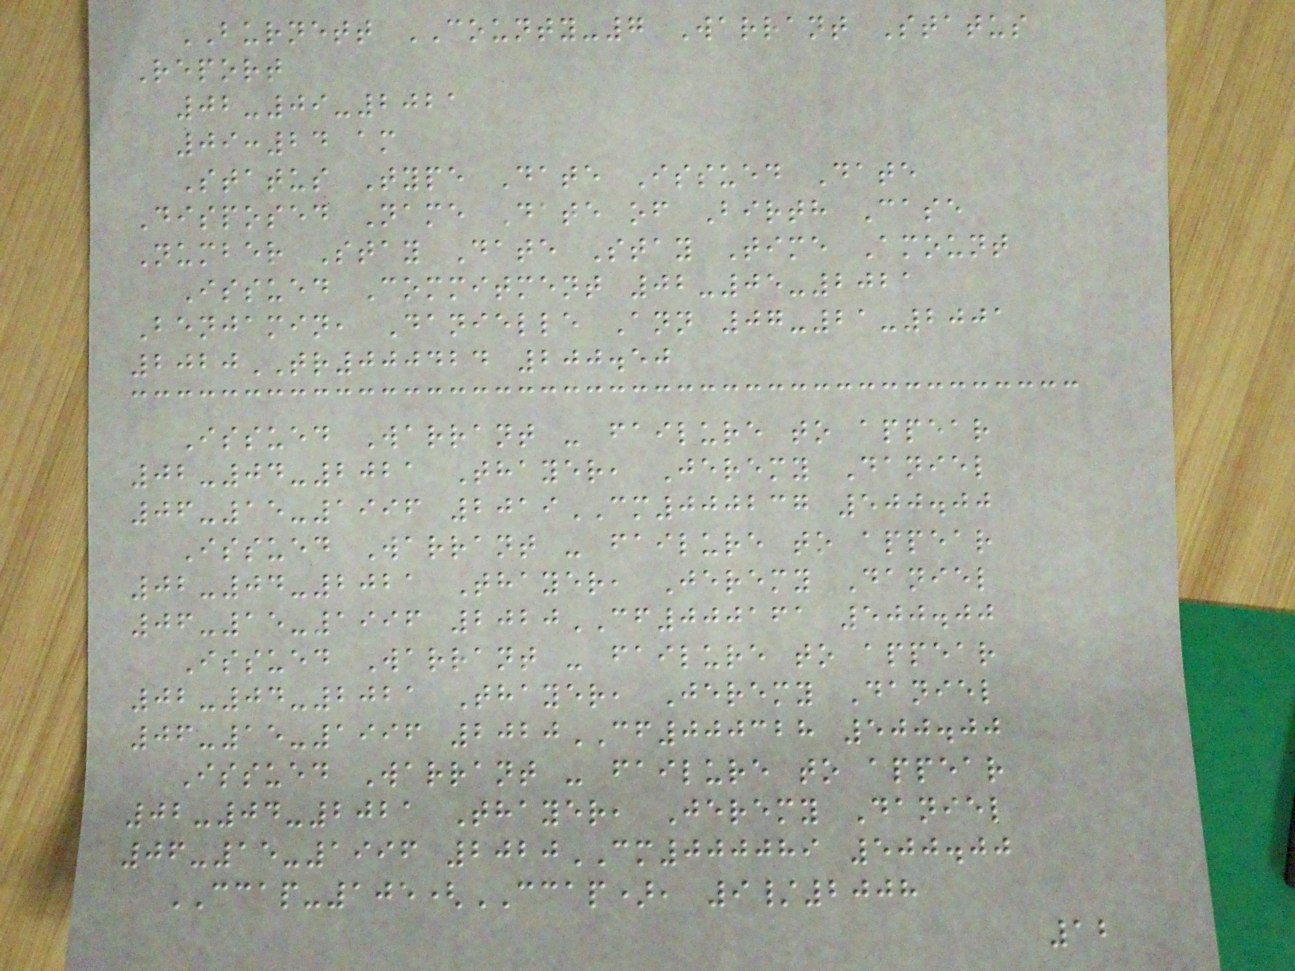BURNETT COUNTY-7 Warrant Status
Report
02-09-2021
09:24 am
Status Type Date Issued Date
Disposed Name Date of Birth Case
Number Stay Date Stay Time Amount
Issued Commitment 02-05-2021
Benjamin, Danielle Ann 07-21-2001
2020TR000424 200.50
Issued Warrant - failure to appear
02-04-2021 Thayer, Jeremy Daniel
06-15-1996 2019CM000237 500.00
Issued Warrant - failure to appear
02-04-2021 Thayer, Jeremy Daniel
06-15-1996 2020CF000161 500.00
Issued Warrant - failure to appear
02-04-2021 Thayer, Jeremy Daniel
06-15-1996 2020CF000328 500.00
Issued Warrant - failure to appear
02-04-2021 Thayer, Jeremy Daniel
06-15-1996 2020CM000089 500.00
CCAP-105(CCAP), 9/2008
12
